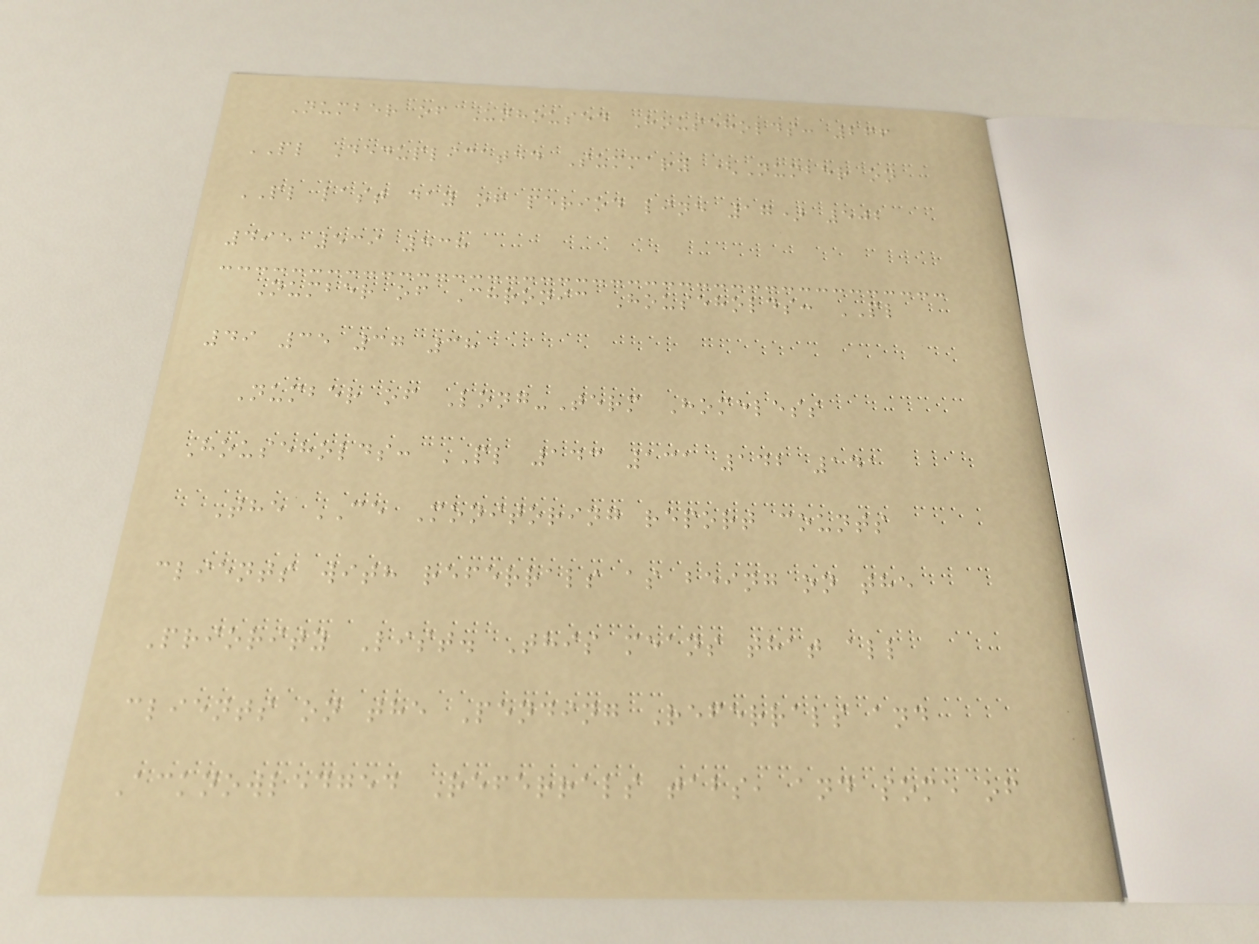Number of Unhoused Households: 266
PL Deduplicated Summary (Number on
PL last day of period line 17) 502
495 539 538
Number of Chronic Households: PL
49 35 37 38
Number of Long-Term Homeless
Households: PL 143 131 142 141
The CE Monitoring report counts
clients with referrals as being on the
Priority List. This means that all
clients on the Pending Referrals and
Acknowledged Referrals tabs, and some of
